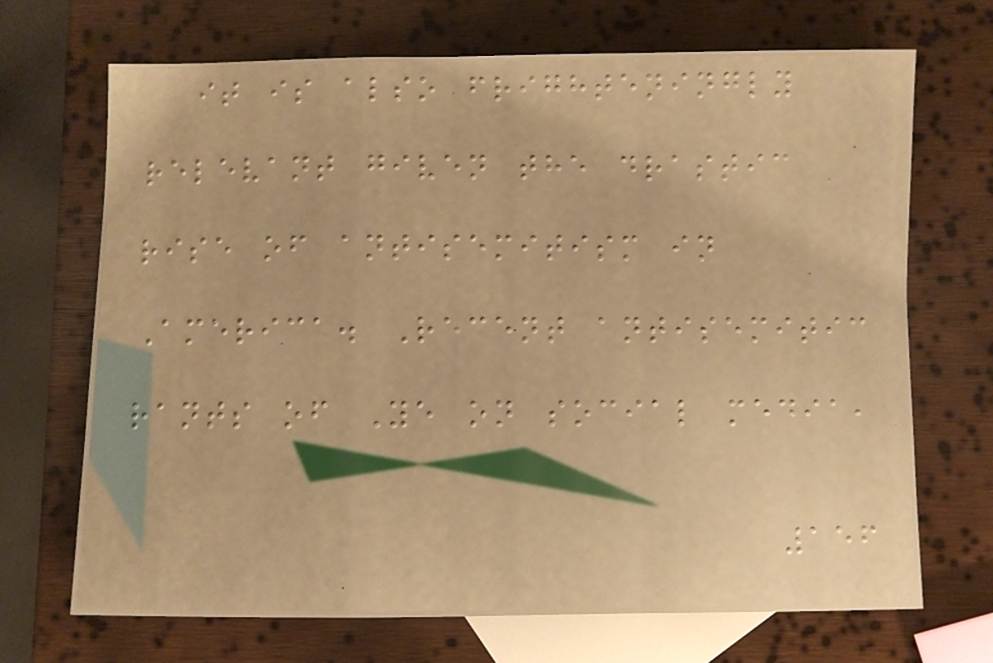it is also frighteningly
relevant given the drastic
rise of antisemitism in
America. Recent antisemitic
rants of Ye on social media,
156
